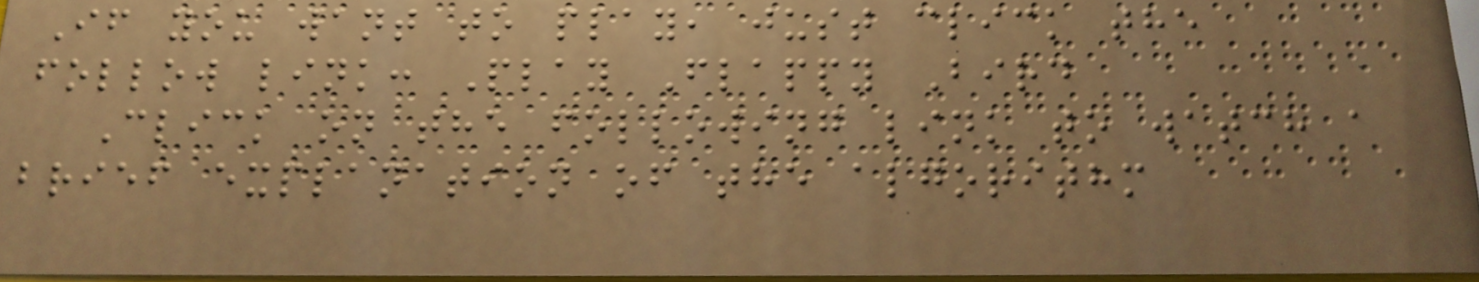If you want to play, just click the
follow link: Play Flappy Bird
Click on the following link to watch a
brief explanation of the algorithm
